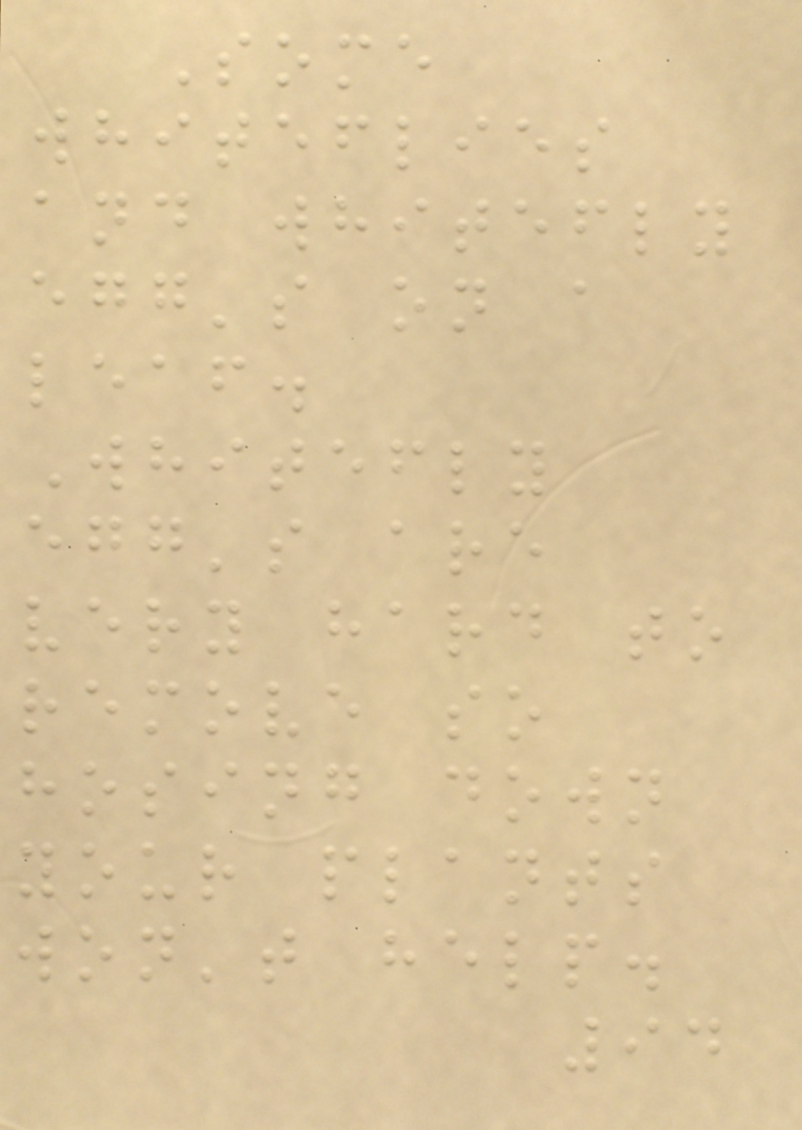Some
whiteflies
and whitefly
egg's on a
leaf.
Whitefly
egg's are
very hard to
remove so
hosing down
your plants
won't help.
94
